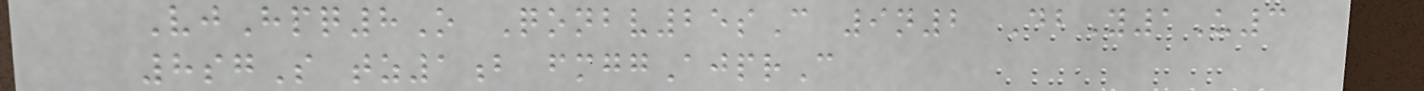VjHpq8O Qonbv25sC 9n2 DbY1U3
8sgS tz1b fmggAjprC
